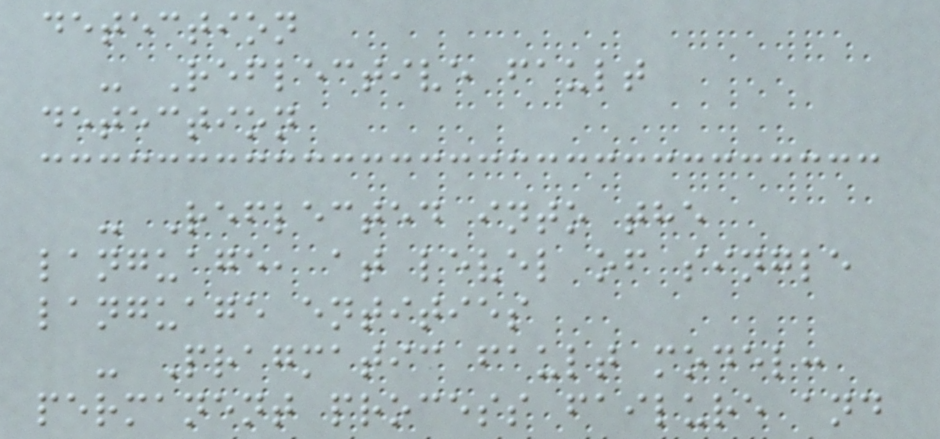detection
- Reflective fault
detection
- Reflected into the
language, at level of single
language entities
- Pragmatic fault model:
permanent process failure and
